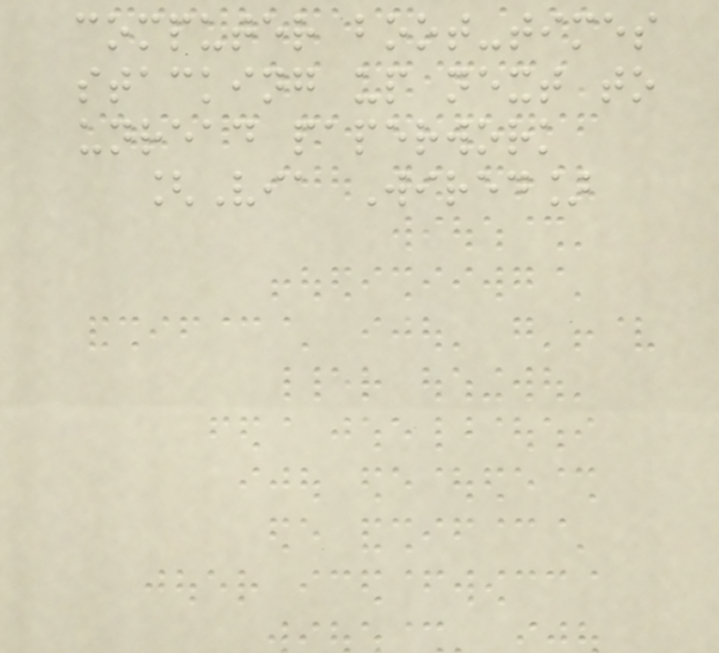computer boot-times
stacking up next to
unread paperwork
[Via Wired]
